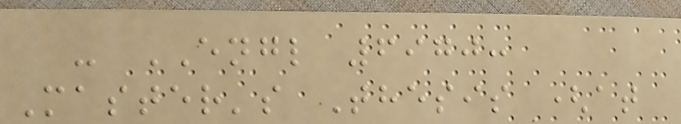- ENGL 6970:
Master's Thesis (at
